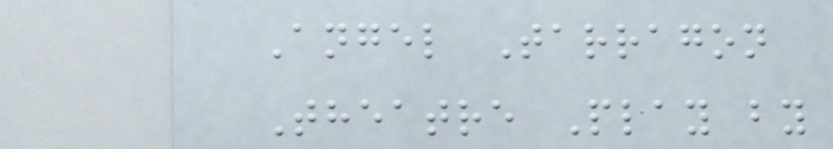Angel Tarragon
Theatre Play by
